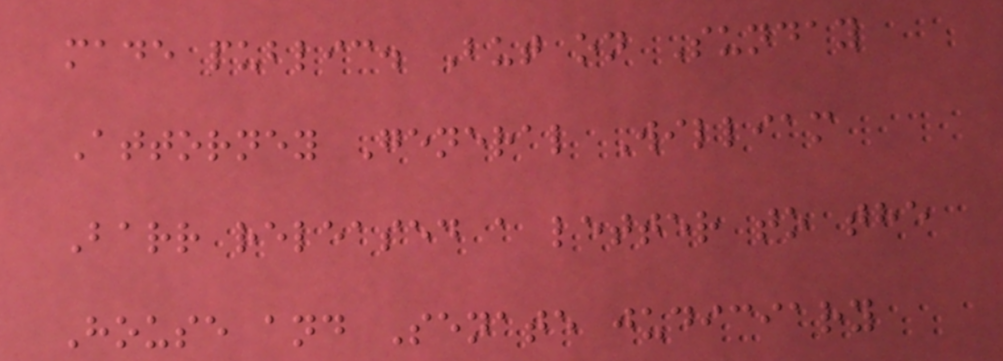made public. But on Sunday
Attorney General William
Barr released a letter to the
House and Senate judiciary
